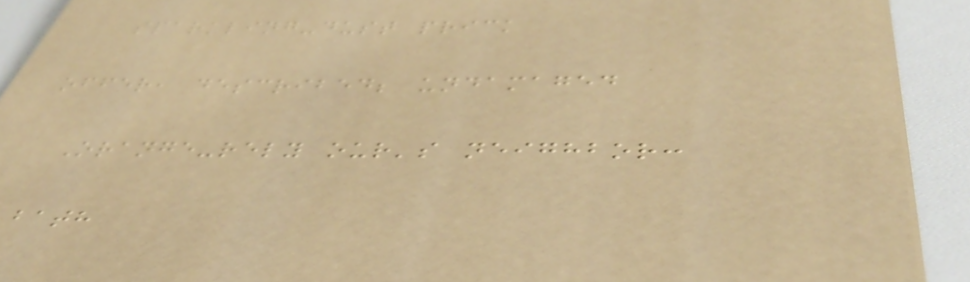sparkling-dust prick
offer, described; undamaged
Orange-rely our's neighbor:
bath
